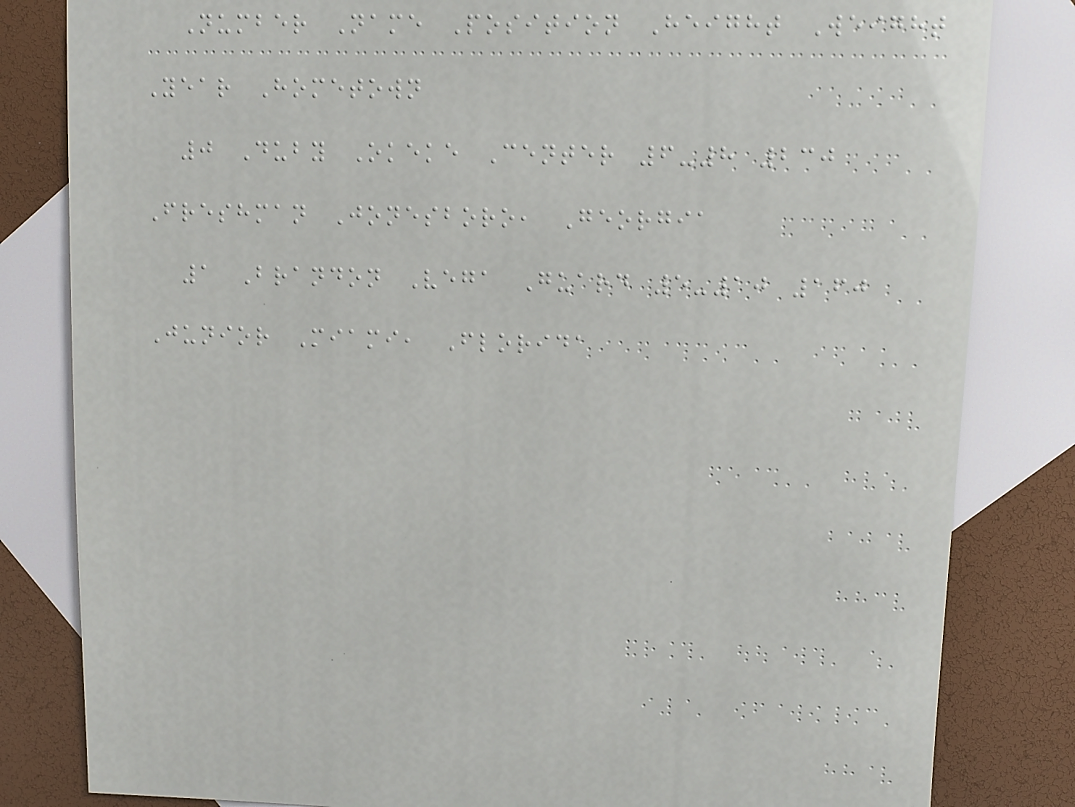Number Name Position Height Weight
Year Hometown
0 Duby Okeke Center 6-8 230
Freshman Jonesboro, Georgia
1 Brandon Vega Guard 5-10 160
Junior Miami, Florida
